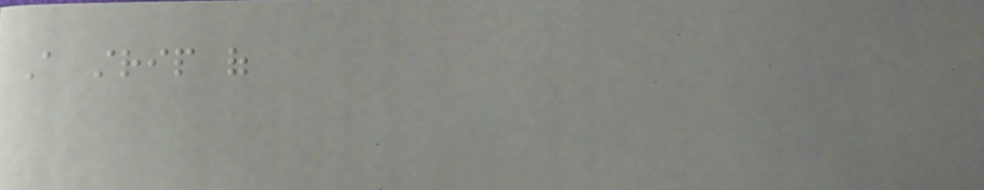A strip of
